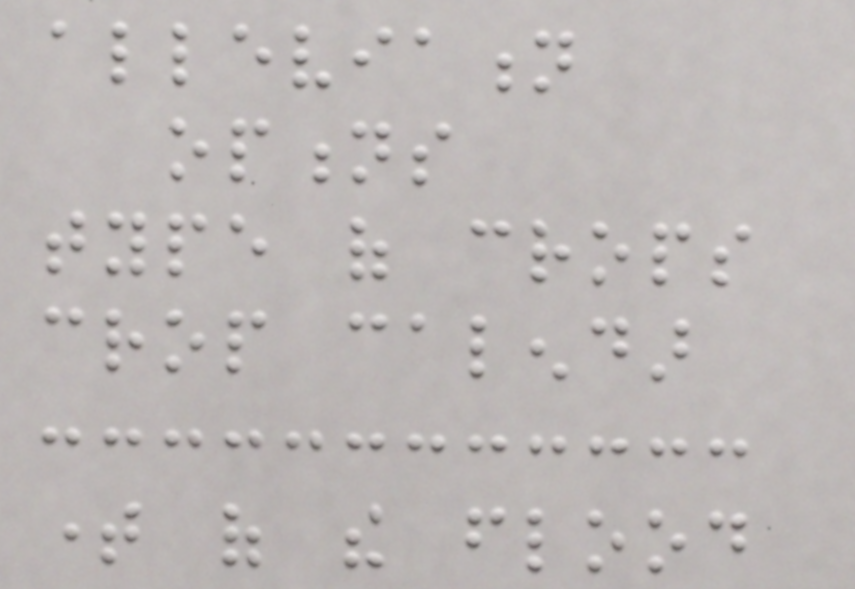alleviation
options
type of crops
crop calendar
time of the flood
